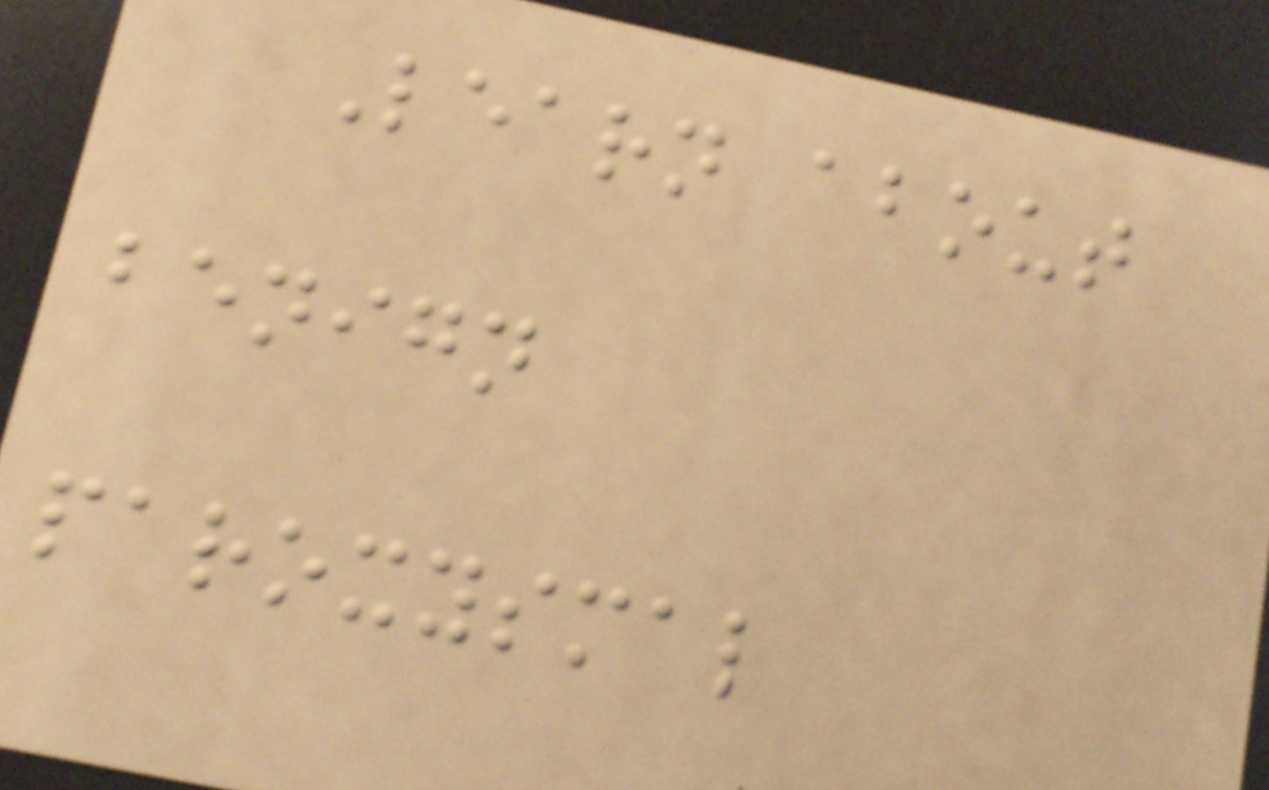Learn about
benign
paroxysmal
